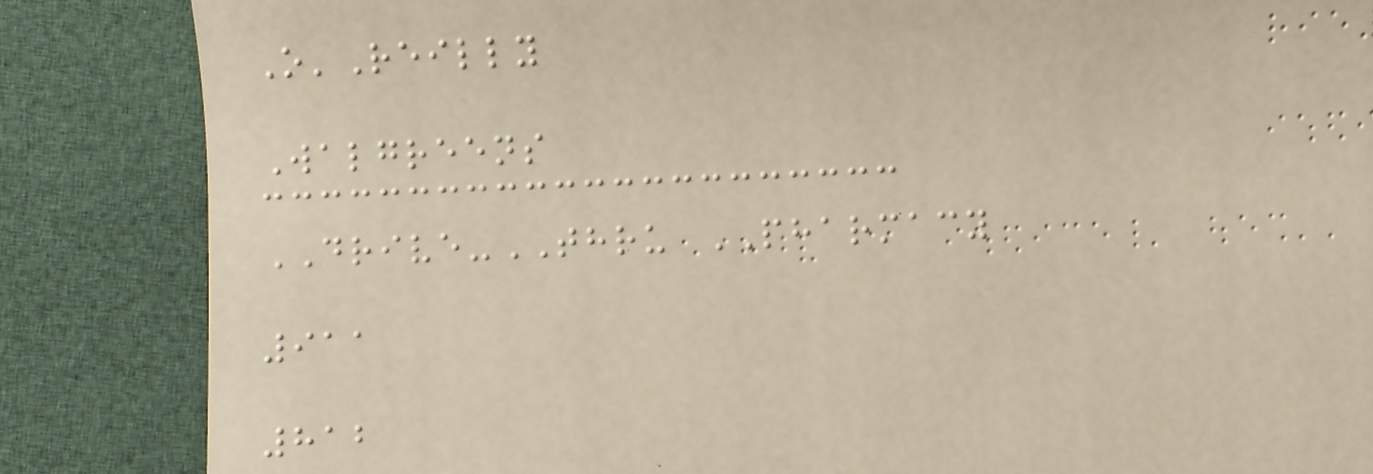O'Reilly
Walgreens
DRIVE-THRU PHARMACY
911
812
